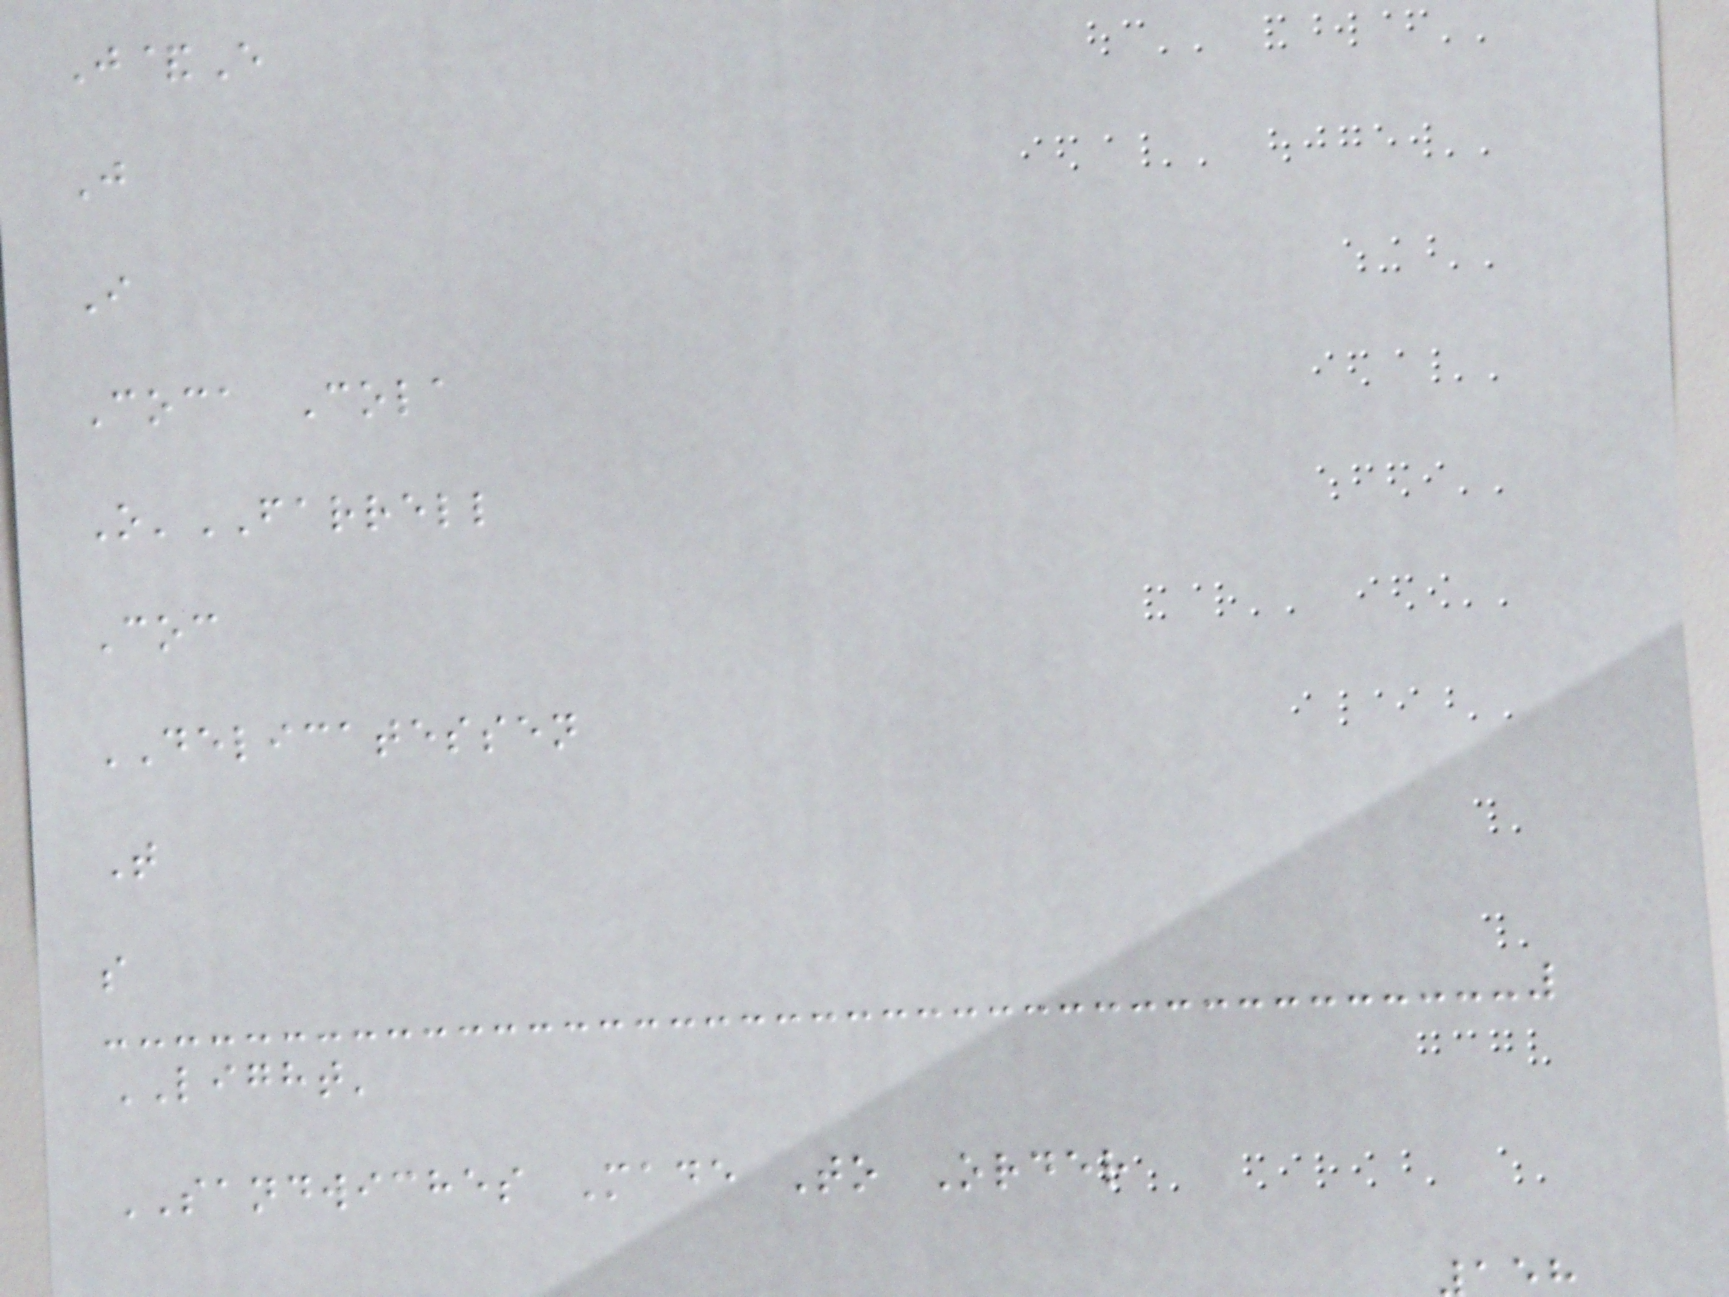J&E
J
I
Coca Cola
O'FARRELL
Coc
DELICATESSEN
T
s
LIGHT'
SANDWICHES Made To Order
